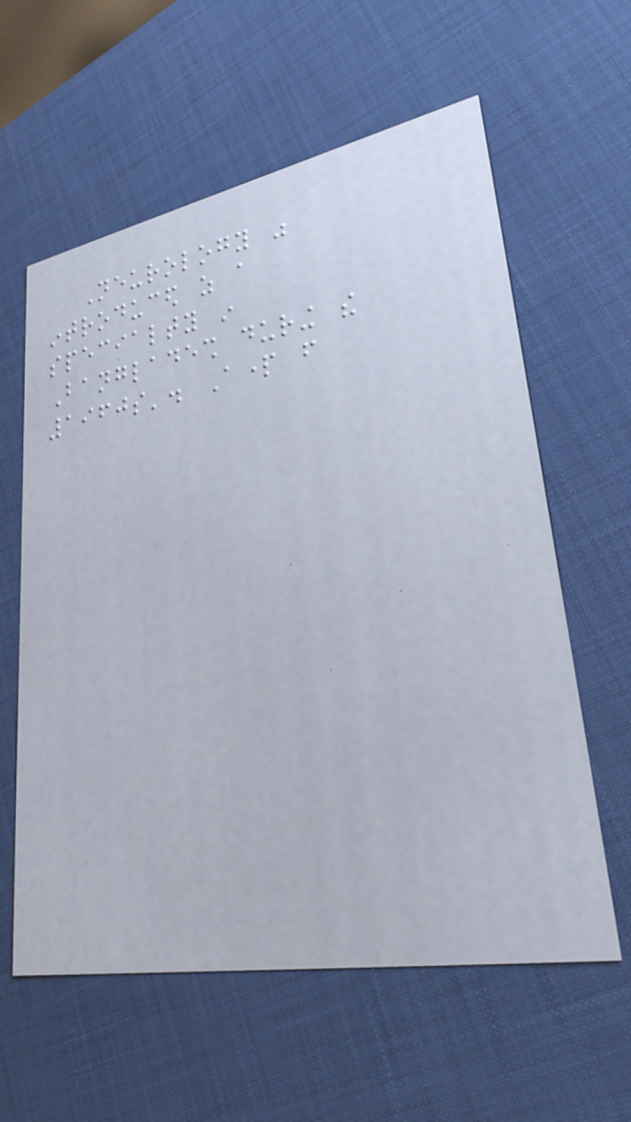Neurology was
introduced as a
specialty in
Bangladesh during the
1960s'. Apart from
